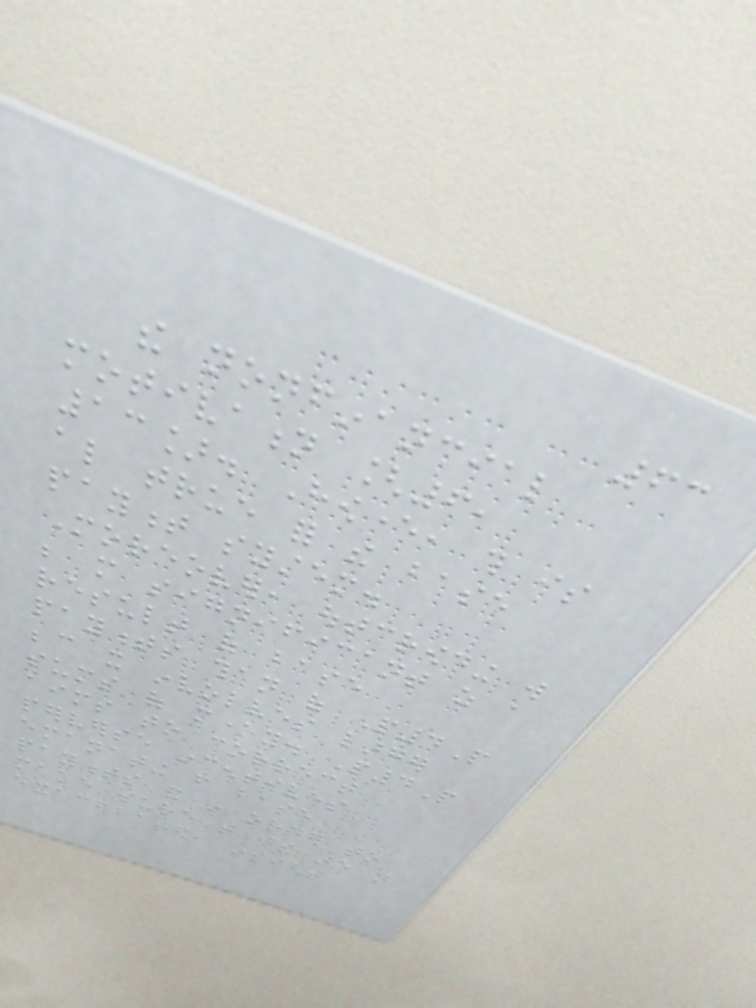63
the nonfinancial
motivation [6,
13]. However, this is
also true for the base
payment system.
Moreover, outcrowding will
be more significant as a
result of base
payments than of P4P
because it involves larger
sums of money. P4P
aims to correct
perverse incentives
emanating from base
payments and in order to
make sure that these are not
exacerbated, insight
